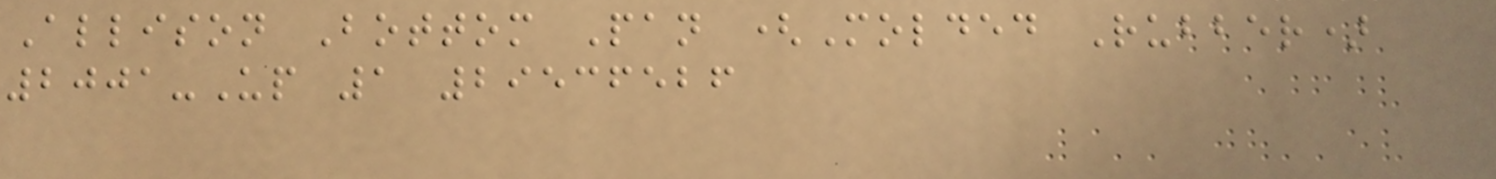Allison Bottom Pan (Molded Rubber)
2001-Up 1 29536526
